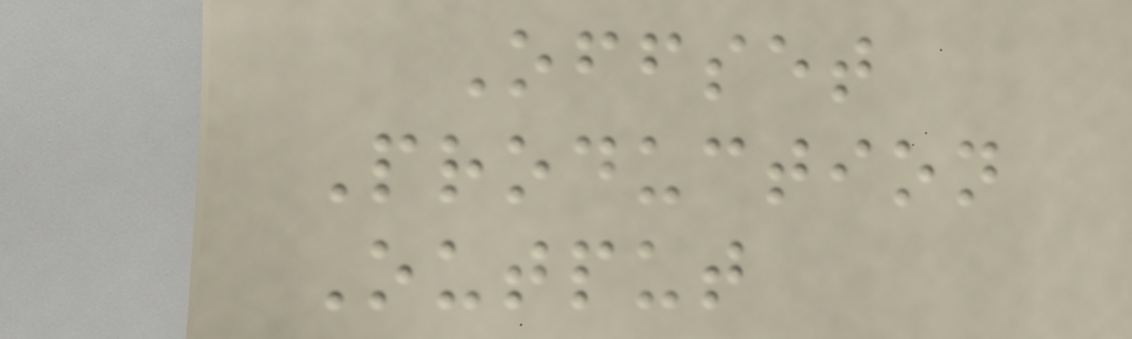Offset
Production
Output
